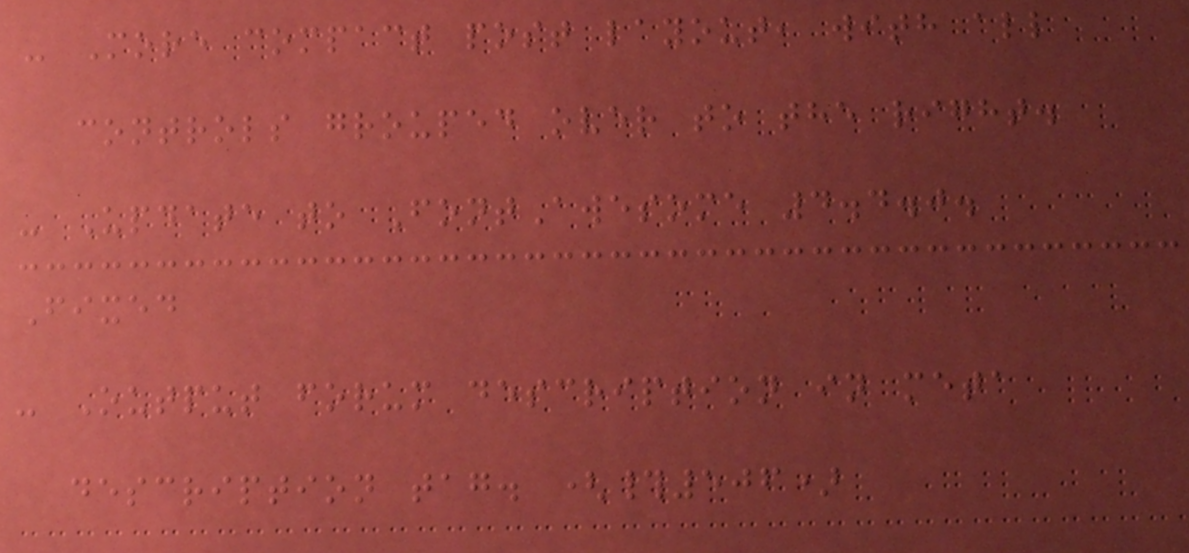- More compact post layout, with all
controls grouped over to the right.
- Update to FontAwesome 4.4.0.
Fixed
- Output forum description in meta
description tag. (#506)
